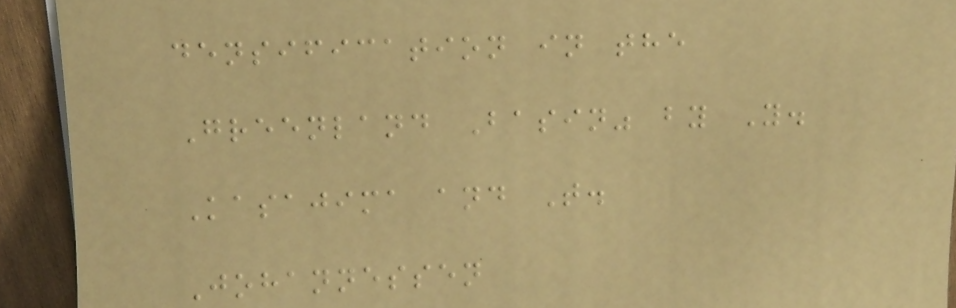densification in the
Greenland Basin" by Y.
Kasajima and T.
Johannessen
